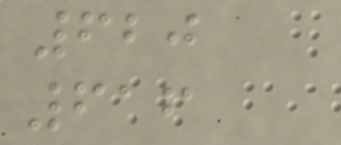620
616
